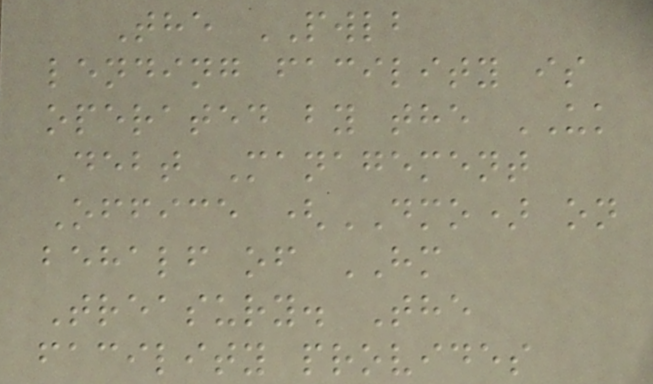The PWLB
lending facility is
operated by the UK
Debt Management
Office (DMO) on
behalf of HM
Treasury. The
facility provides
